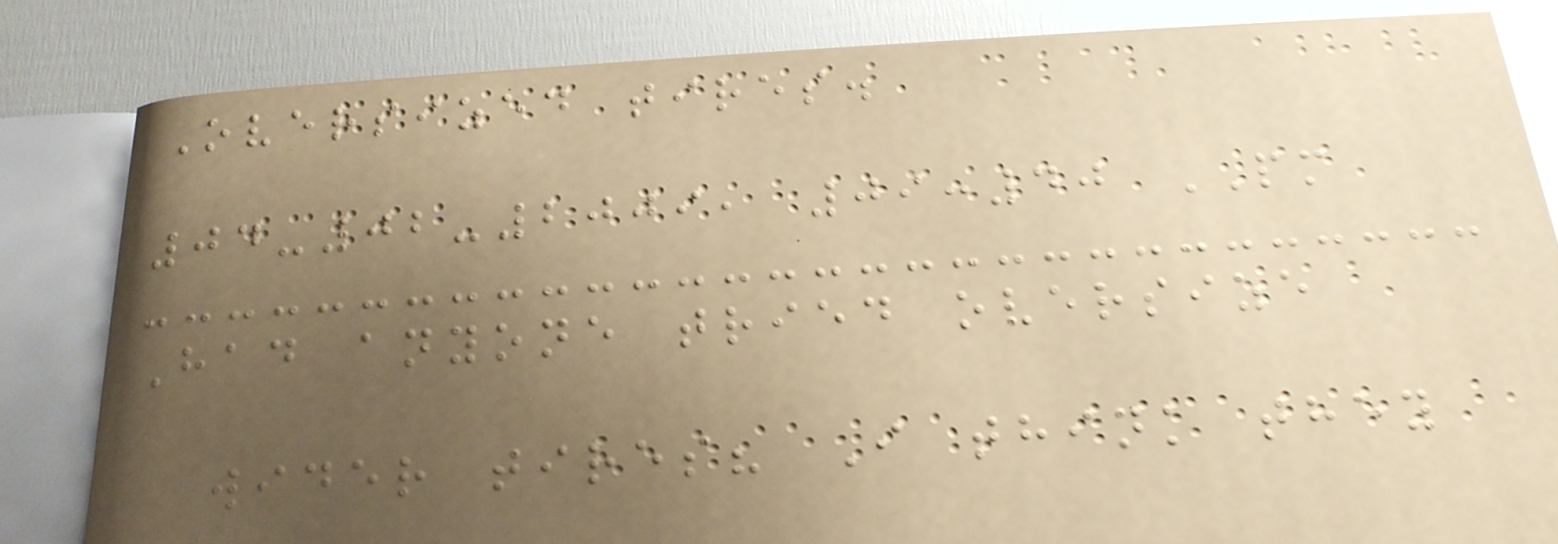Oversized tires.
04-02-2009, 09:40 PM
Had anyone tried oversize
wider tires? I think they
